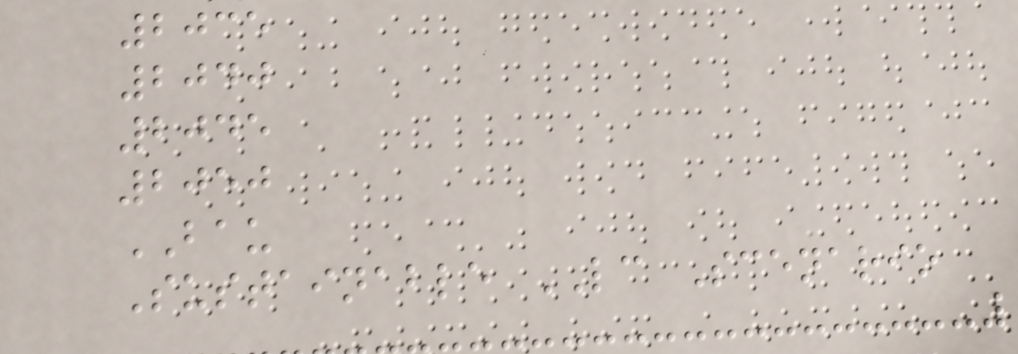2035
2040
2045
2050
BAU
Sustainable LC Scenario
